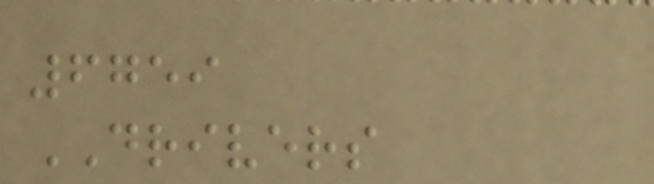6759
DRIVERS
